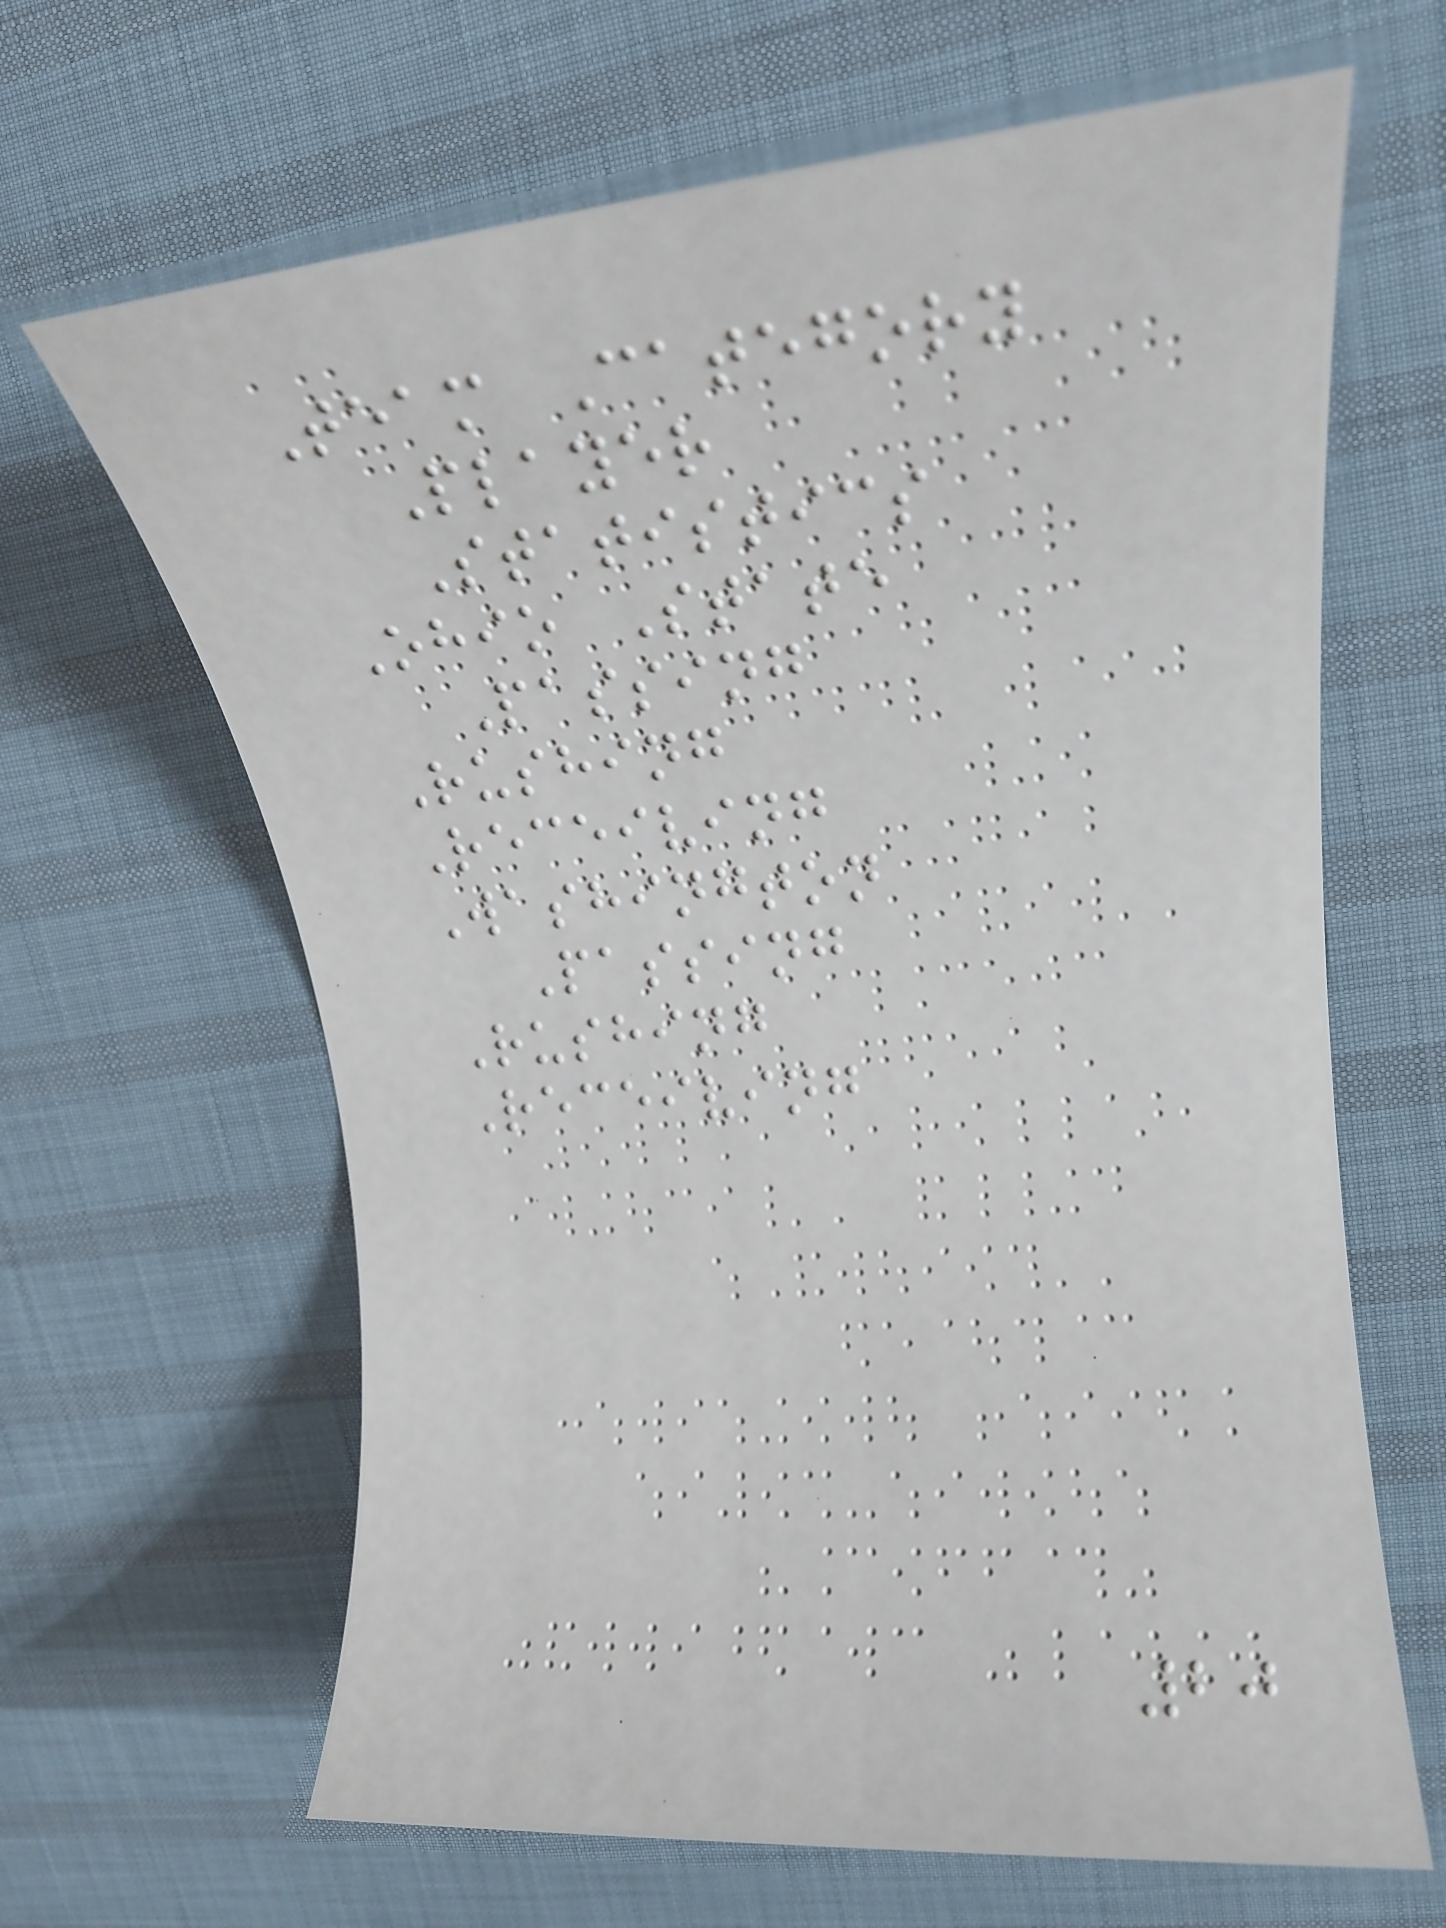Team Category
Player
Statistics
Ohio State
Passing
Rushing
Receiving
Washington
Passing
Rushing
Receiving
20
